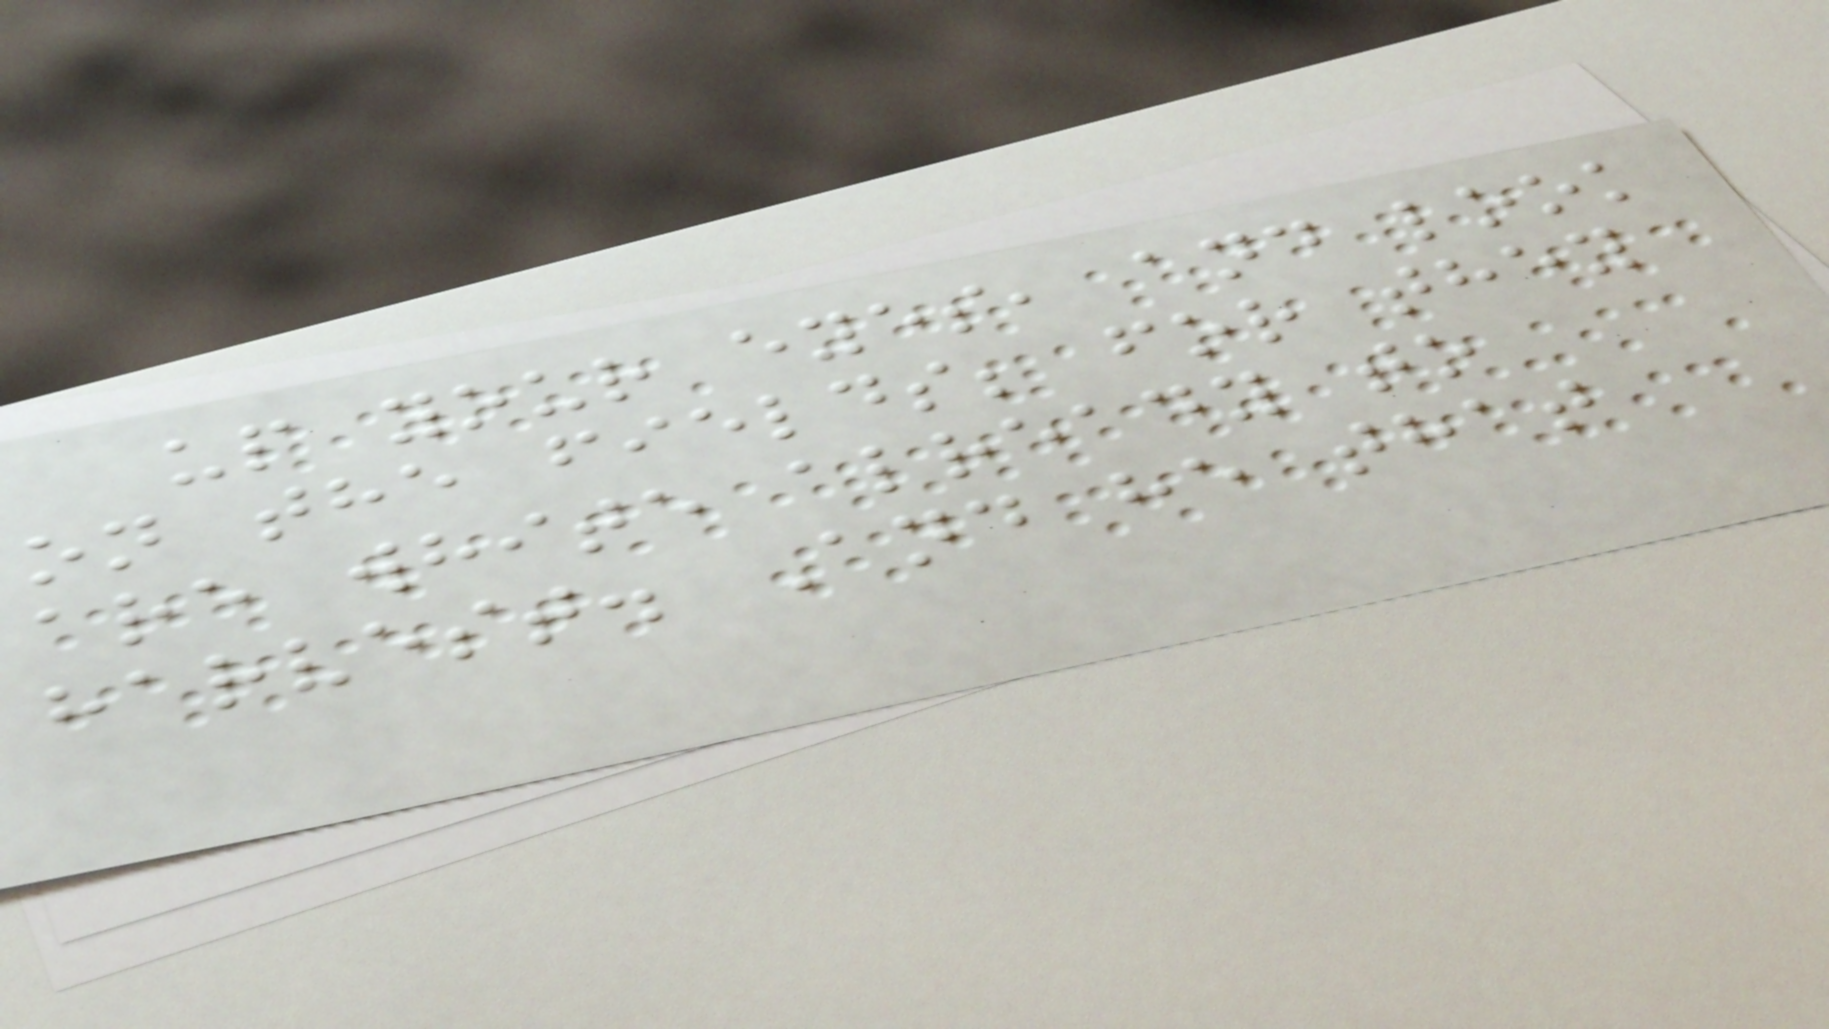up your eyes, and look
on the fields; for they
are white already to
harvest. And he that
